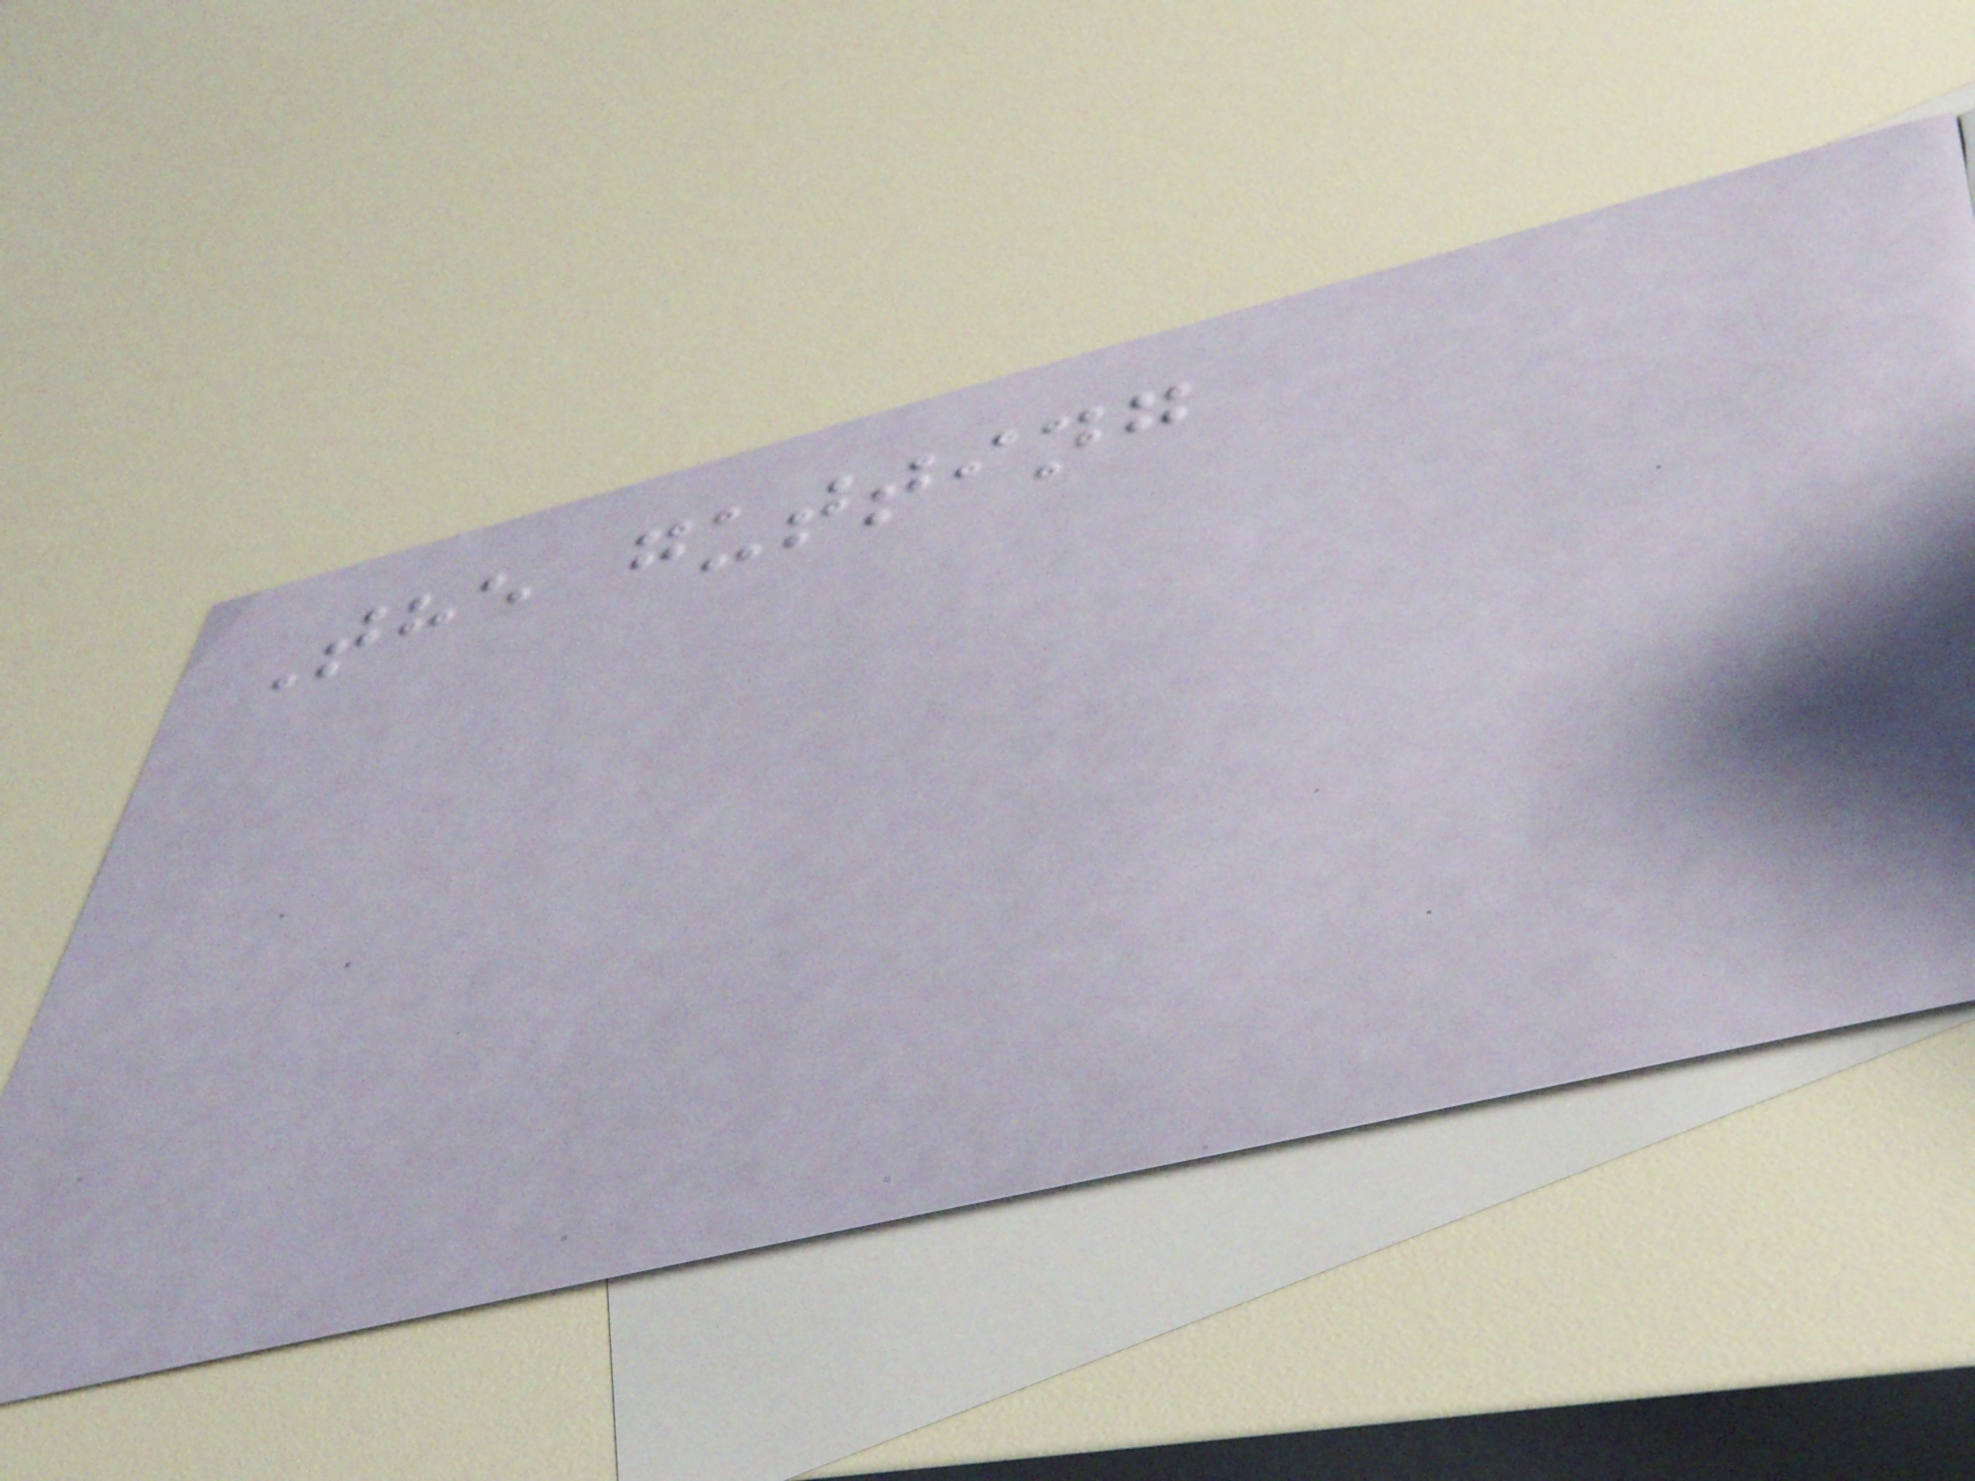The gutting
